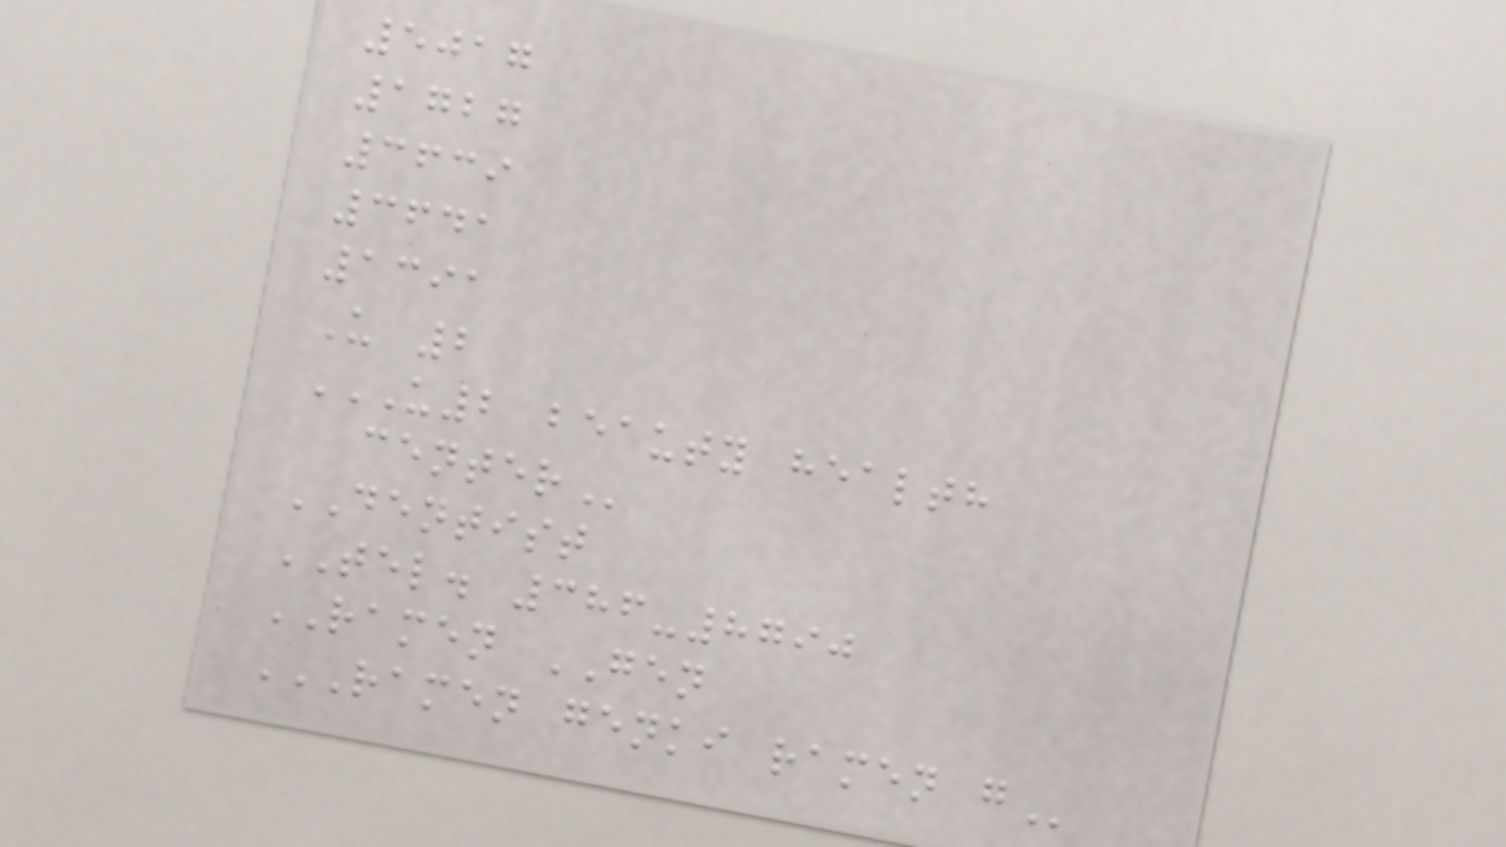5017
1727
3639
3641
1391
U 2
U2 BEAUTY HEALTH
CENTER
DENTIST
TEL. 386-8790
RAMEN GEN
RAMEN GENKI RAMEN G
